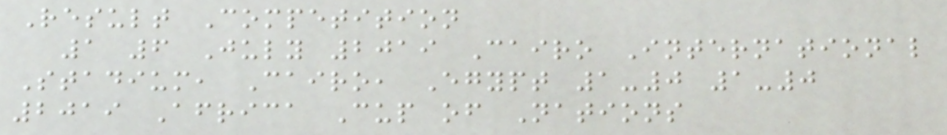Result Competition
1 6 July 2019 Cairo International
Stadium, Cairo, Egypt 1-0 1-0
2019 Africa Cup of Nations
